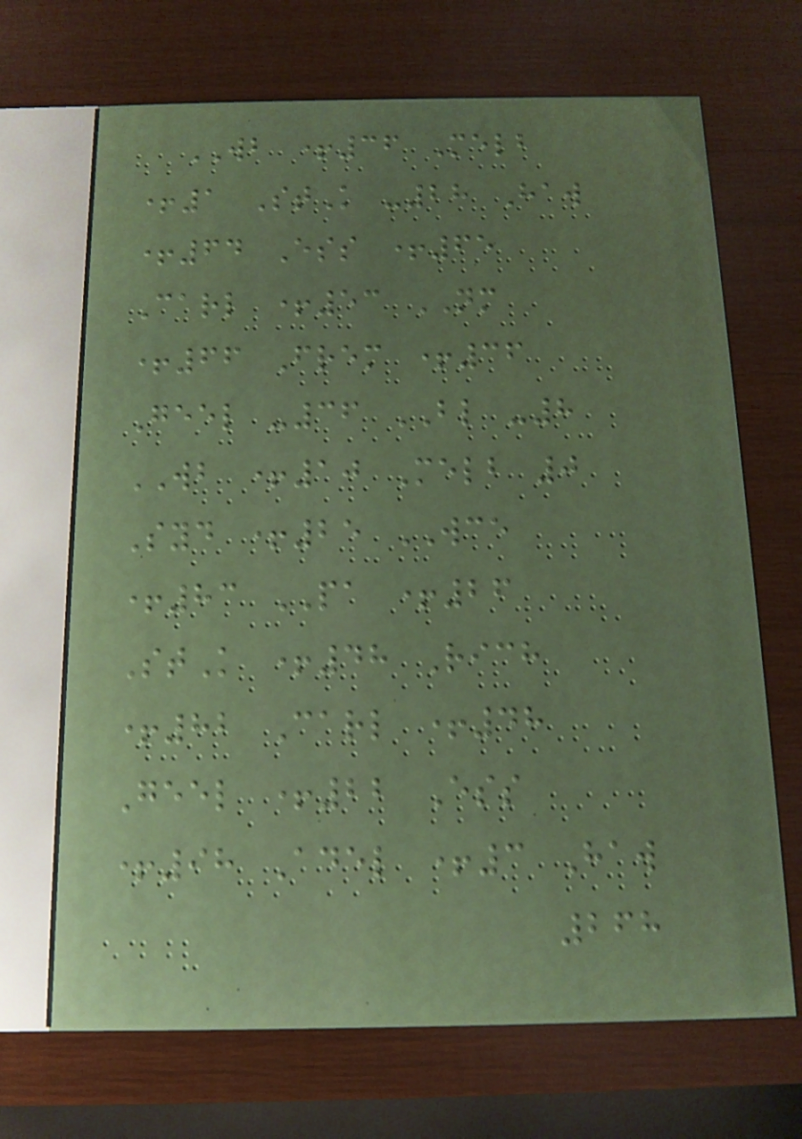WB +36 Melb
+1 StK -28 Haw
+64 Ess +65
Carl +53 NM
+66 Frem +36
Geel -36 BL -8
WB +10 Melb 0
Syd +25 WCE
+83 PA +26
StK +48 Rich
+82 Carl +48
Geel +22 Ess
+98 Adel +3 Haw
268
